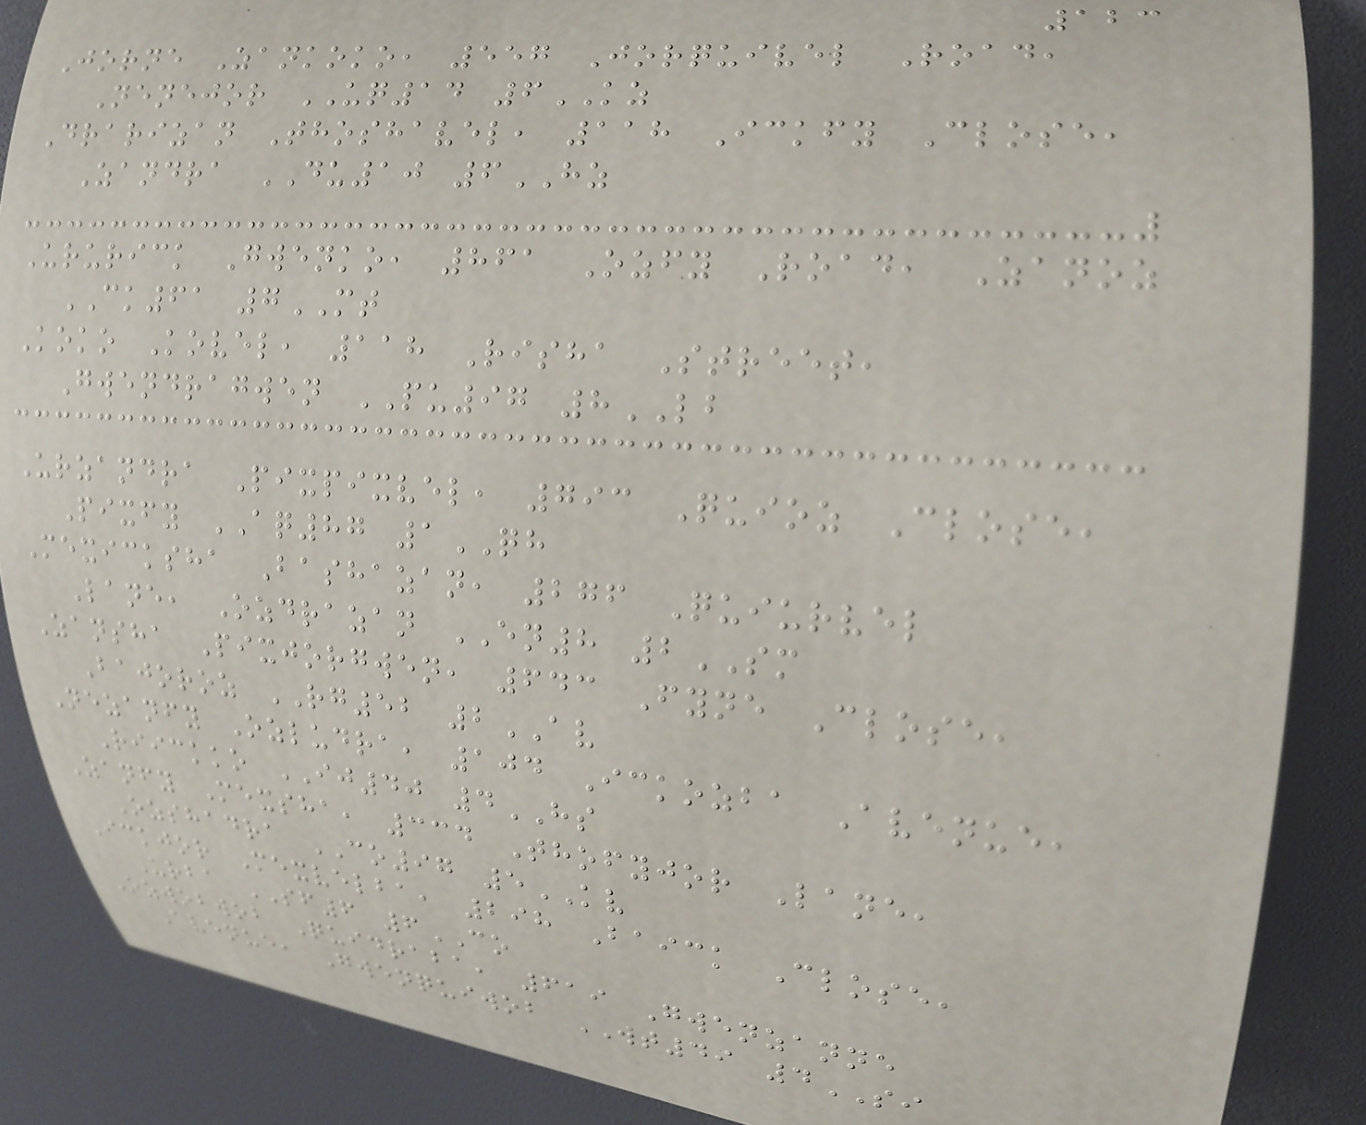123
Jorne Zankoko, 557 Jorquivel Road,
Nenejor UQ14 6KZ
Drarizan Thoshavel, 118 Ickfy Close,
Zandra DU10 6HZ
Ururick Gwenko, 861 Ozfy Road, Zanoz
CK61 7MT
Koko Kovel, 118 Risha Street,
Gwendragwen PU97 8LB
Urzandra Pixpixvel, 793 Quioz Close,
Pixfy AQ87 1QH
Mexicksha Bashazan, 276 Quiurvel
Lane, Ozdrazan EN8 2SM
Zansha Pixjorgwen, 643 Fyne Close,
Bajoroz RG52 2AV
Nezanfy Ozludra, 104 Ickozba Avenue,
Riickko IJ40 4HS
Zanfy Mexsha, 334 Thofyjor Lane,
Ozshadra CO97 5KV
Ickjor Mexvelba, 298 Baick Close,
Urba SF6 6CO
Ozwobwob Quidraba, 619 Gwenzanne
Avenue, Gwenquiwob WT49 4SI
